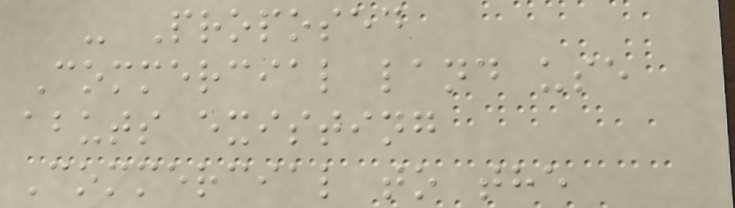- Proposed
Commercial land use
abuts existing
Commercial to the
